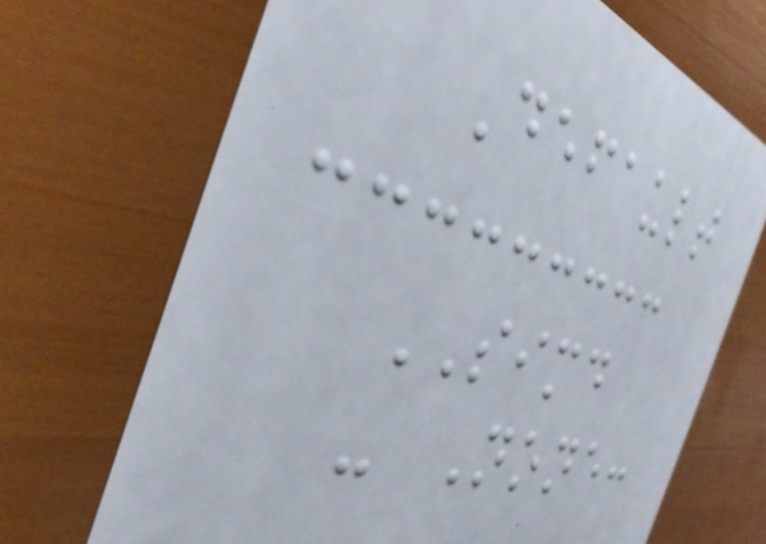Default
SIMD
- None:
